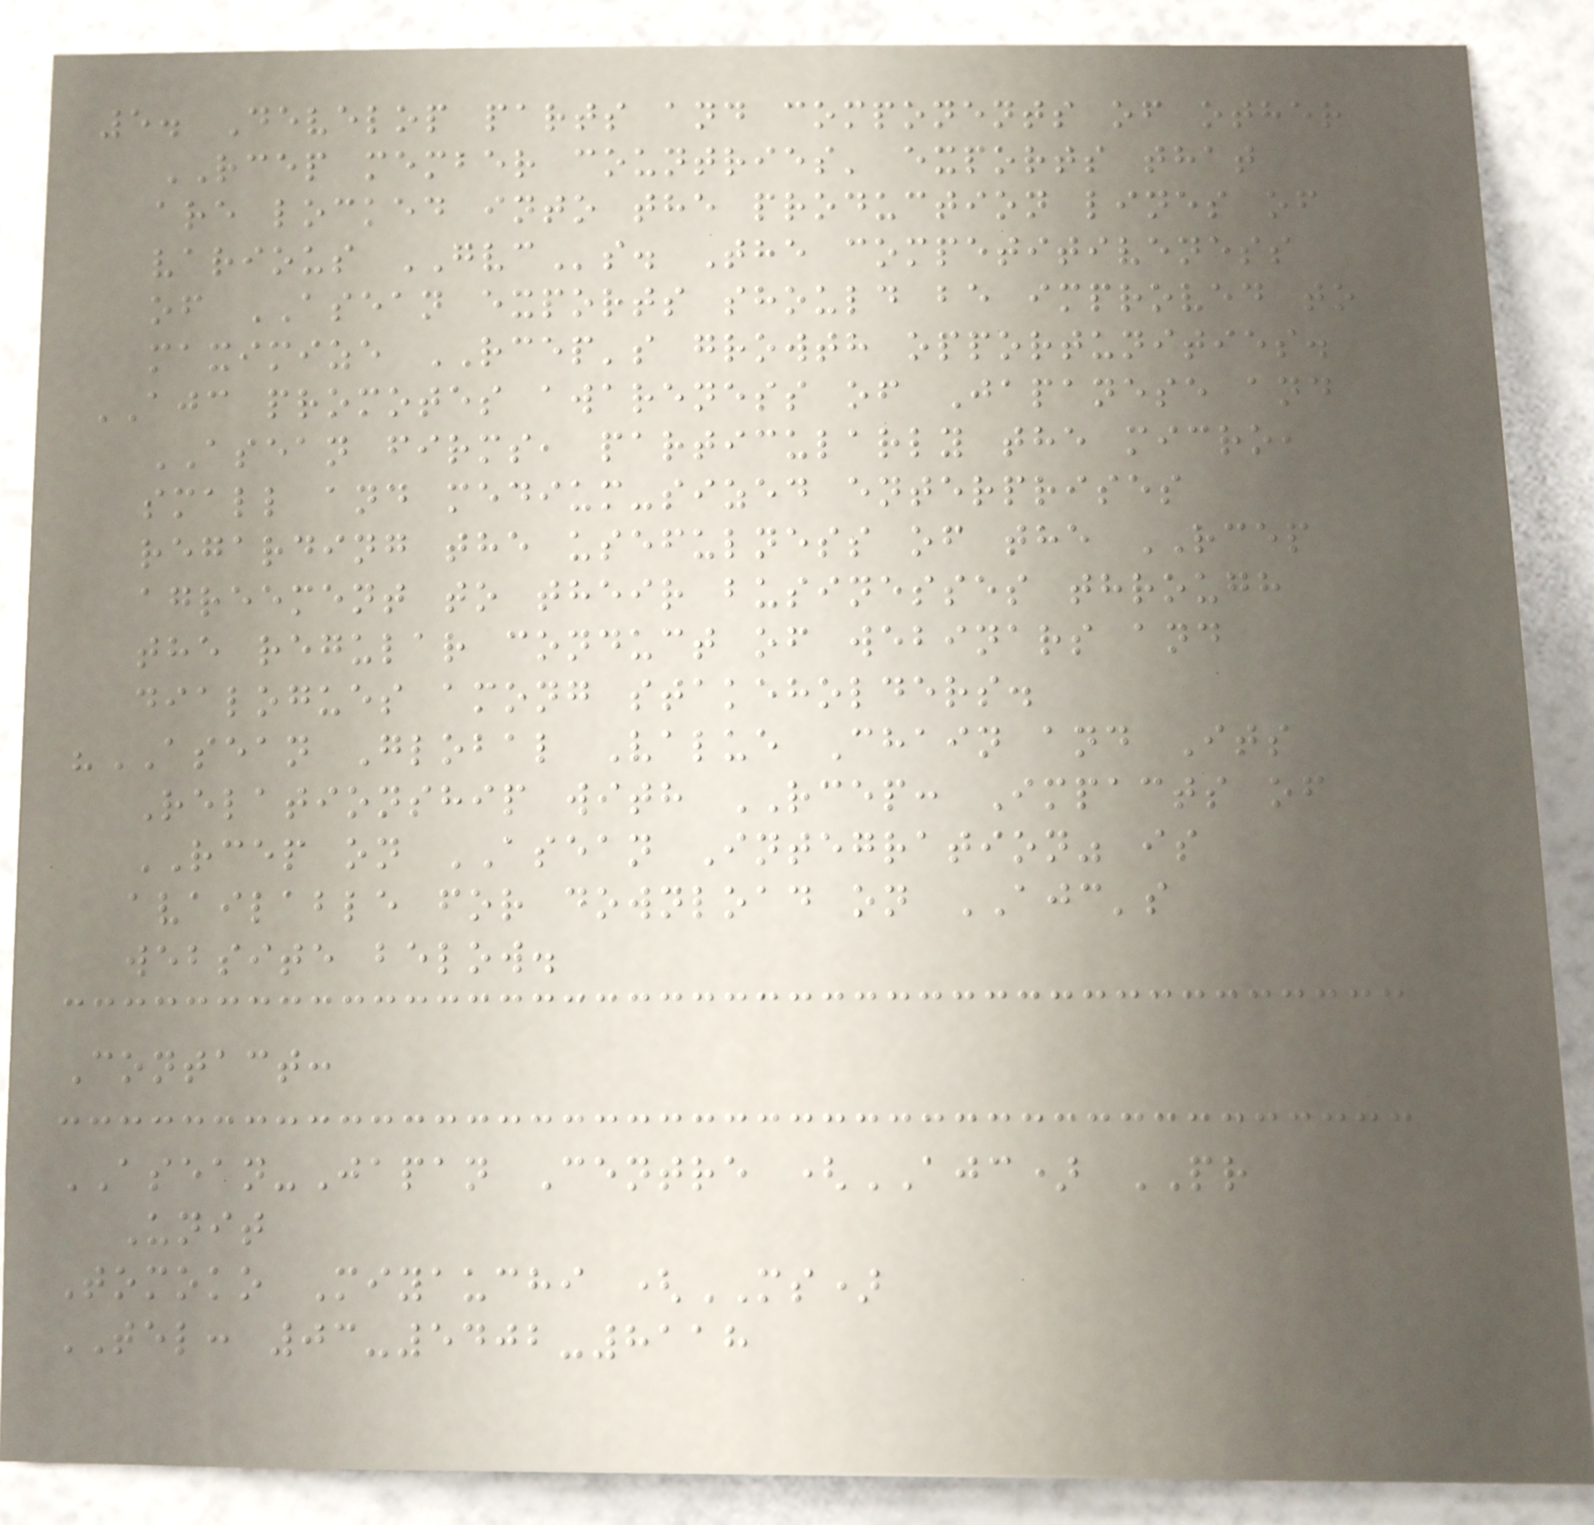5. Develop parts and components of other
RCEP member countries' exports that
are locked into the production lines of
various GVCs. The competitiveness
of ASEAN exports should be improved to
maximize RCEP's growth opportunities.
AJC promotes awareness of Japanese and
ASEAN firms, particularly the micro,
small and medium-sized enterprises
regarding the usefulness of the RCEP
agreement to their businesses through
the regular conduct of webinars and
dialogues among stakeholders.
"ASEAN Global Value Chain and Its
Relationship with RCEP: Impacts of
RCEP on ASEAN Integration" is
available for download on AJC's
website below.
Contact:
ASEAN-Japan Centre (AJC) PR
Unit
Tomoko Miyauchi (MS)
TEL: 03-5402-8118
